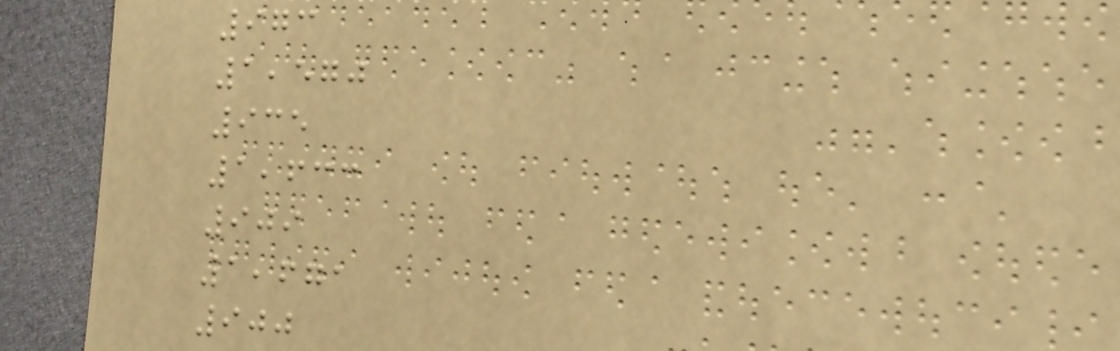973
1,570
935
1,633
909
1,671
900
